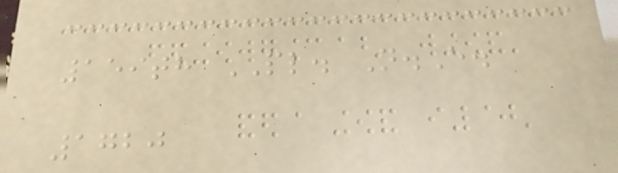159th PL. N.E.
1720
